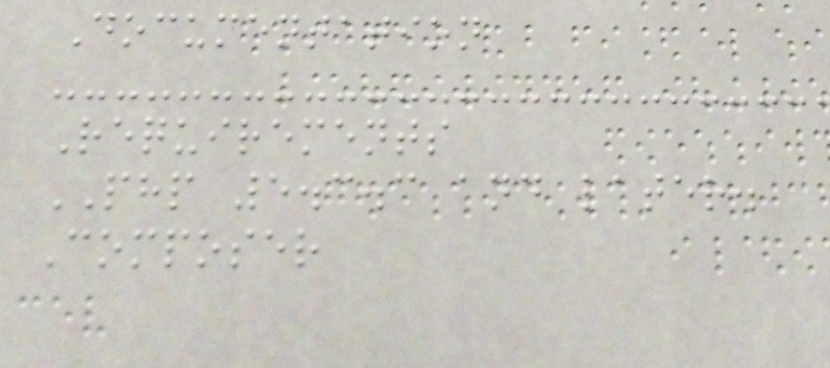Documentation
Requirements
PHP 5.3.3 and later.
Composer
